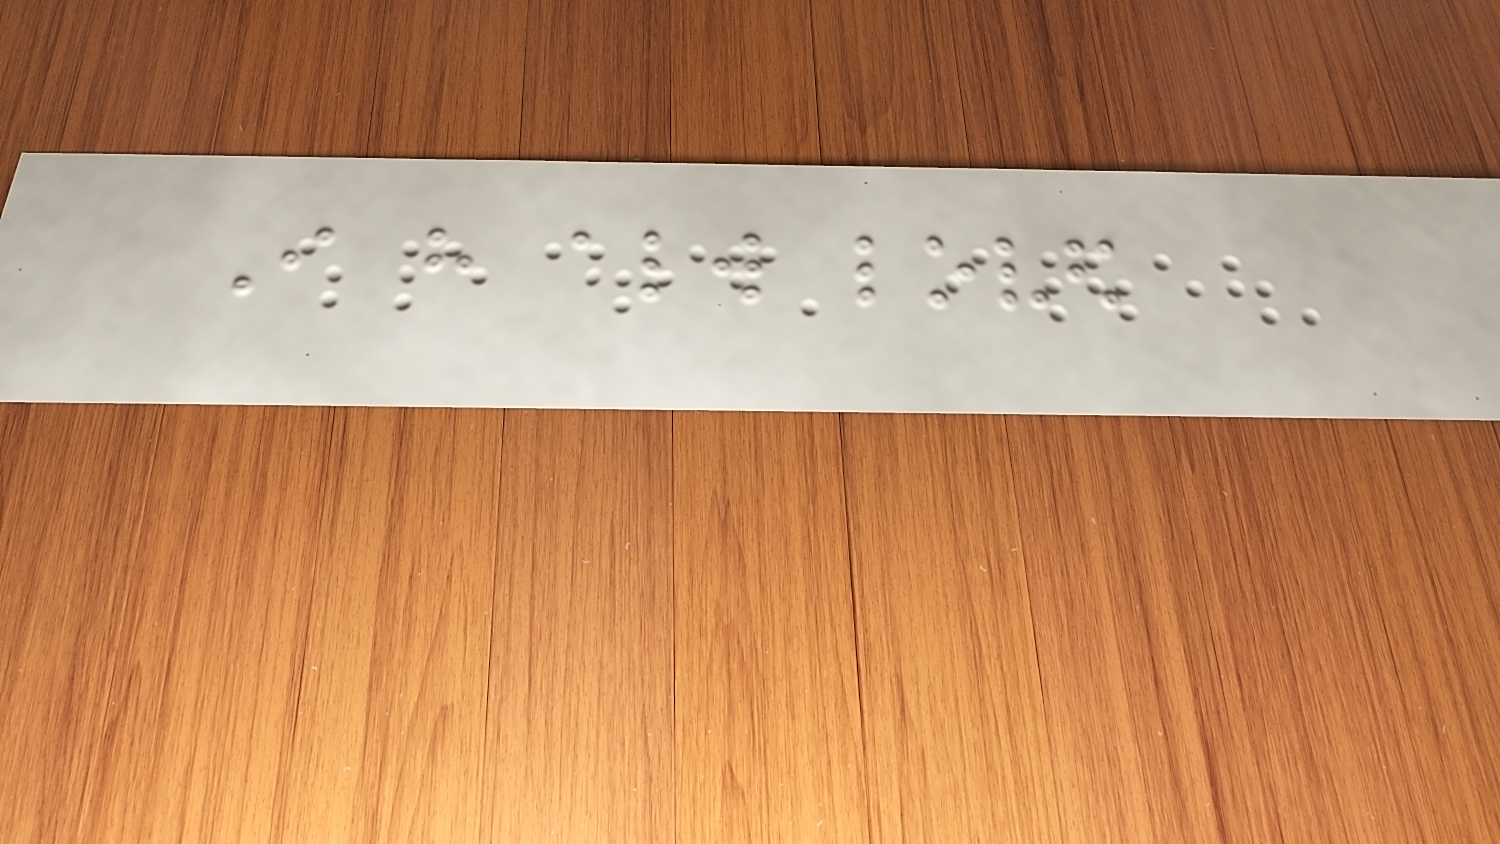I have always loved
